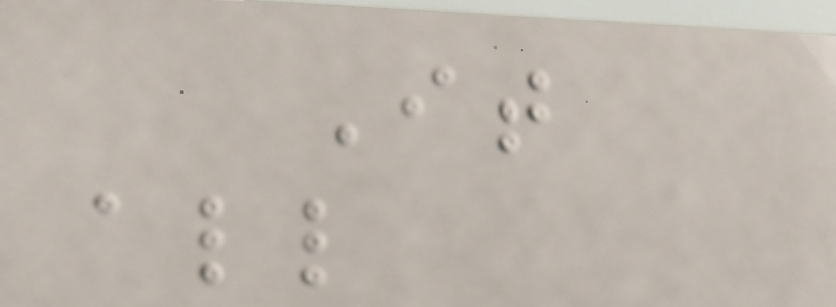It
all
